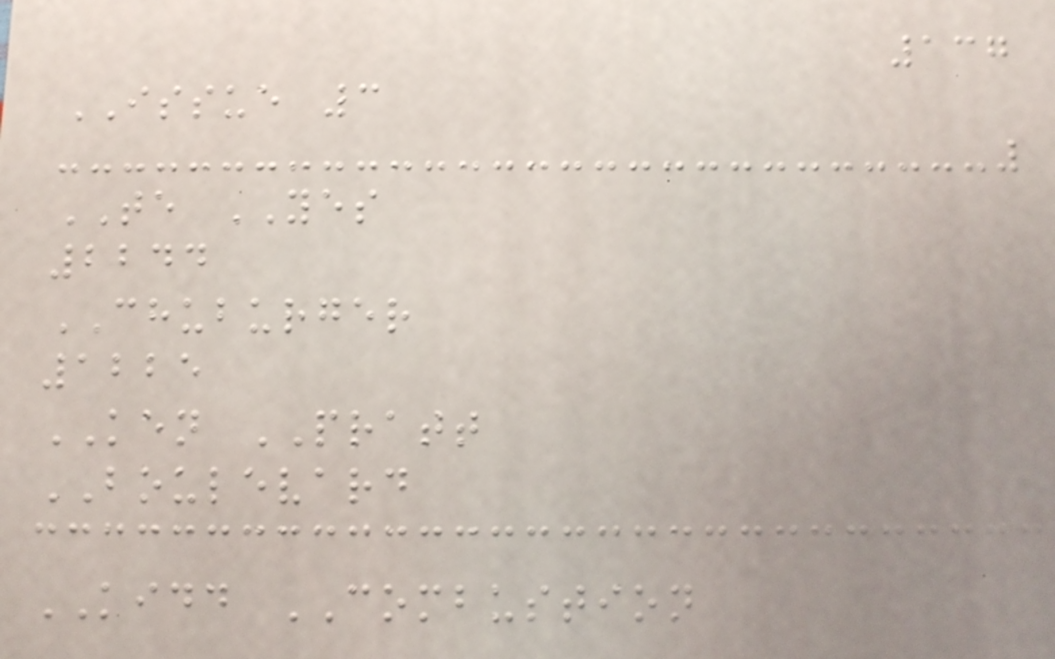137
ISSUE 3
TE YES
2244
CHUBURGER
1225
KEN PRATT
BOULEVARD
KIDD COMBUSTION
